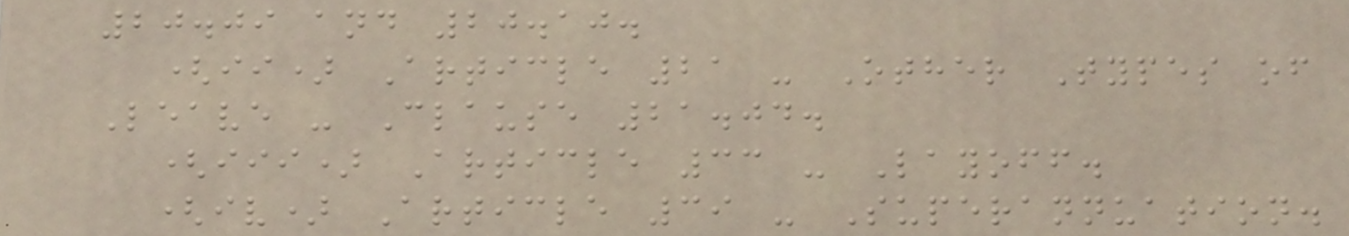20.09 and 20.10.
(ii) Article 21 - Other Types of
Leave - Clause 21.04.
(iii) Article 33 - Layoff.
(iv) Article 39 - Superannuation.
